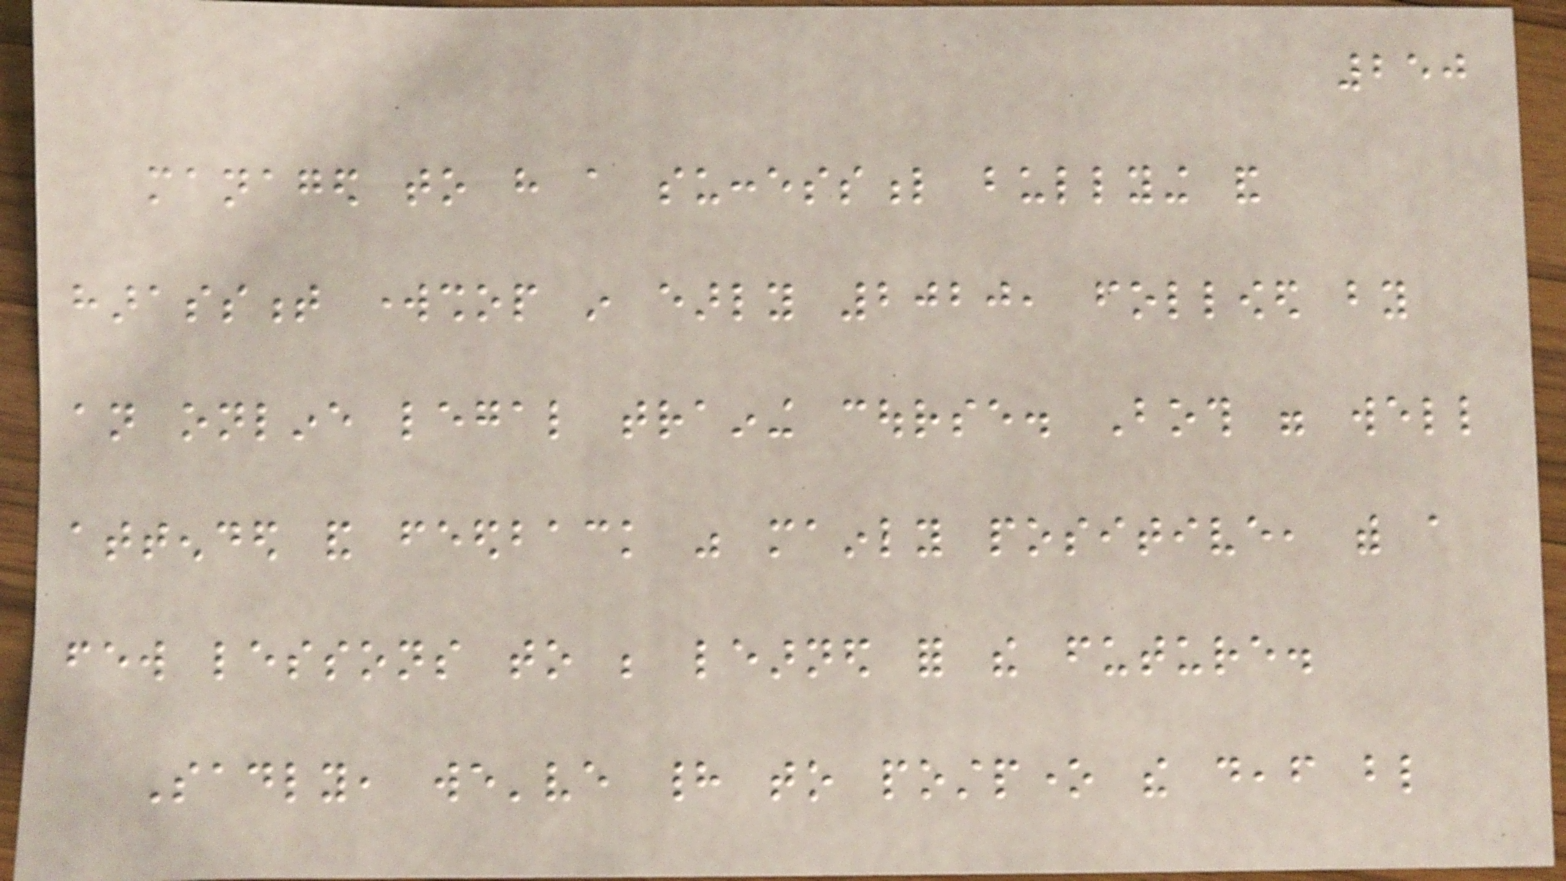250
managed to have a successful bullying and
harassment workshop in early 2020, followed by
an online legal training course. Both were well
attended and feedback was mainly positive, with a
few lessons to be learned for the future.
Sadly, we've had to postpone the deaf blind
